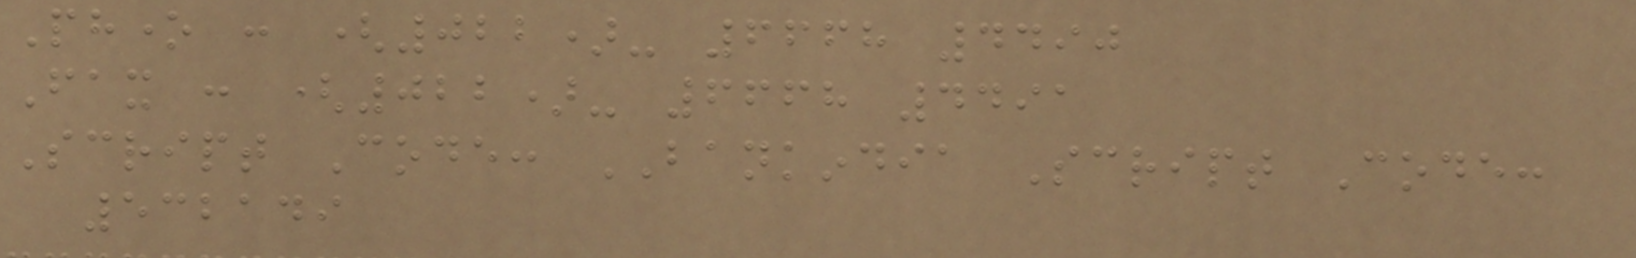Phone : (022)- 6668 4490
Fax : (022)- 6668 4491
Script Code: BANKINDIA Script Code:
532149
